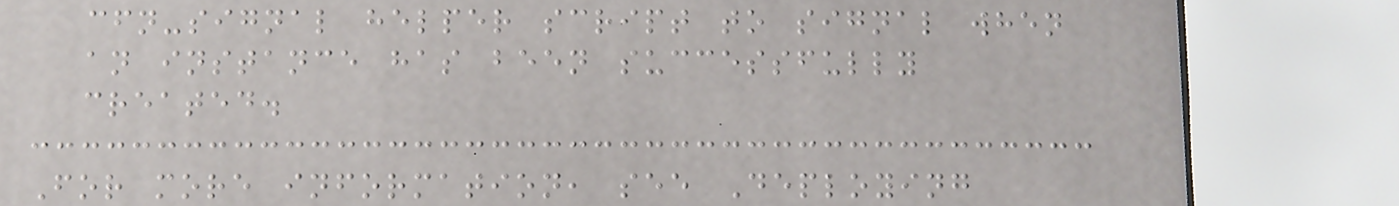cfn-signal helper script to signal when
an instance has been successfully
created.
For more information, see Deploying
